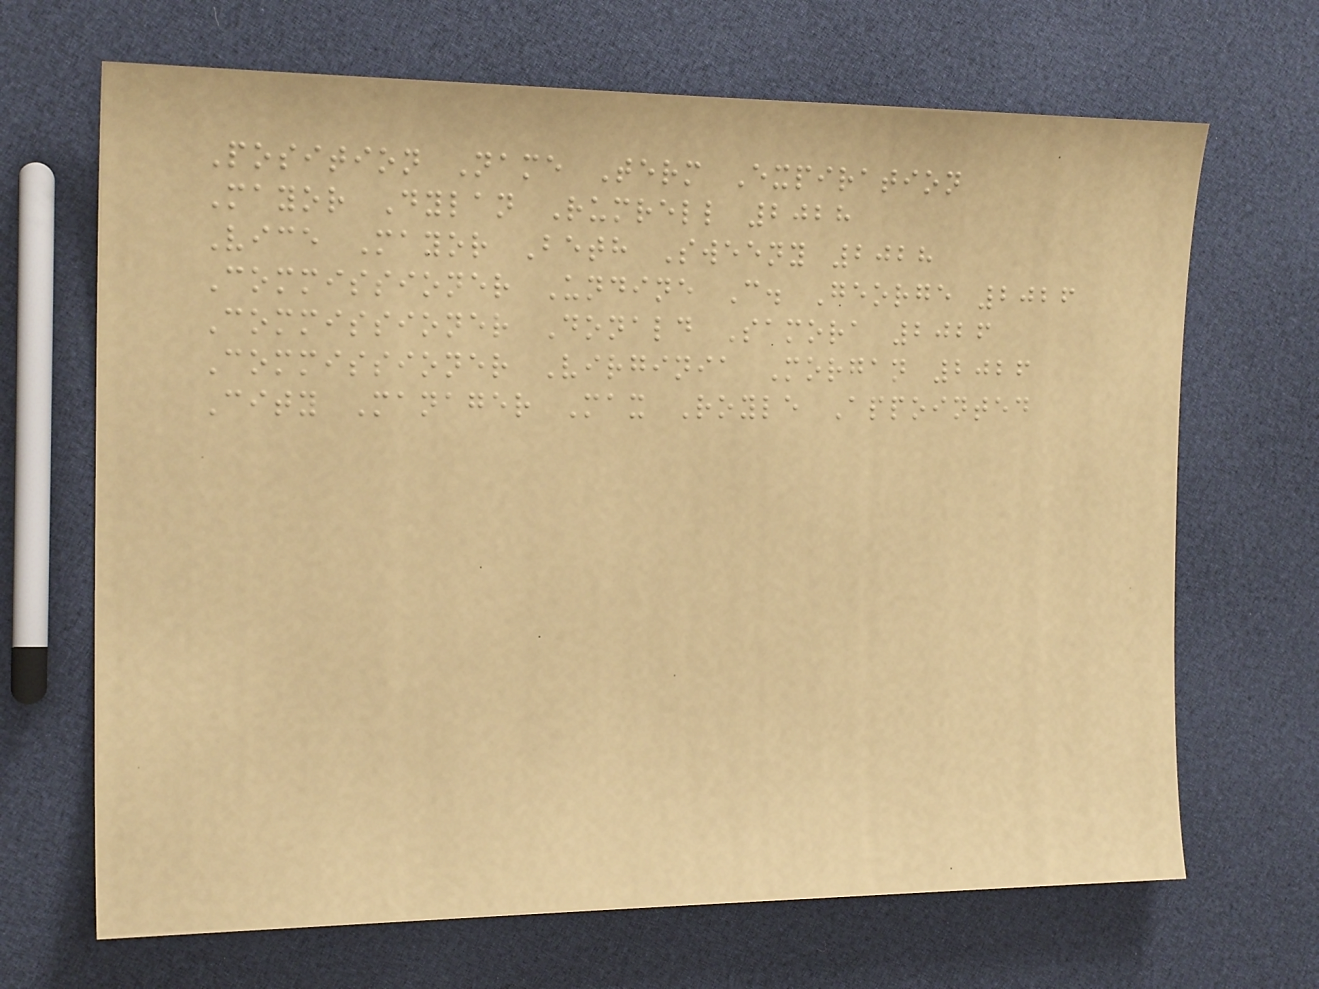Position Name Term Expiration
Mayor Dylan Rumrell 2028
Vice Mayor Beth Sweeny 2028
Commissioner Undine C. George 2026
Commissioner Donald Samora 2026
Commissioner Virginia Morgan 2026
City Manager Max Royle Appointed
